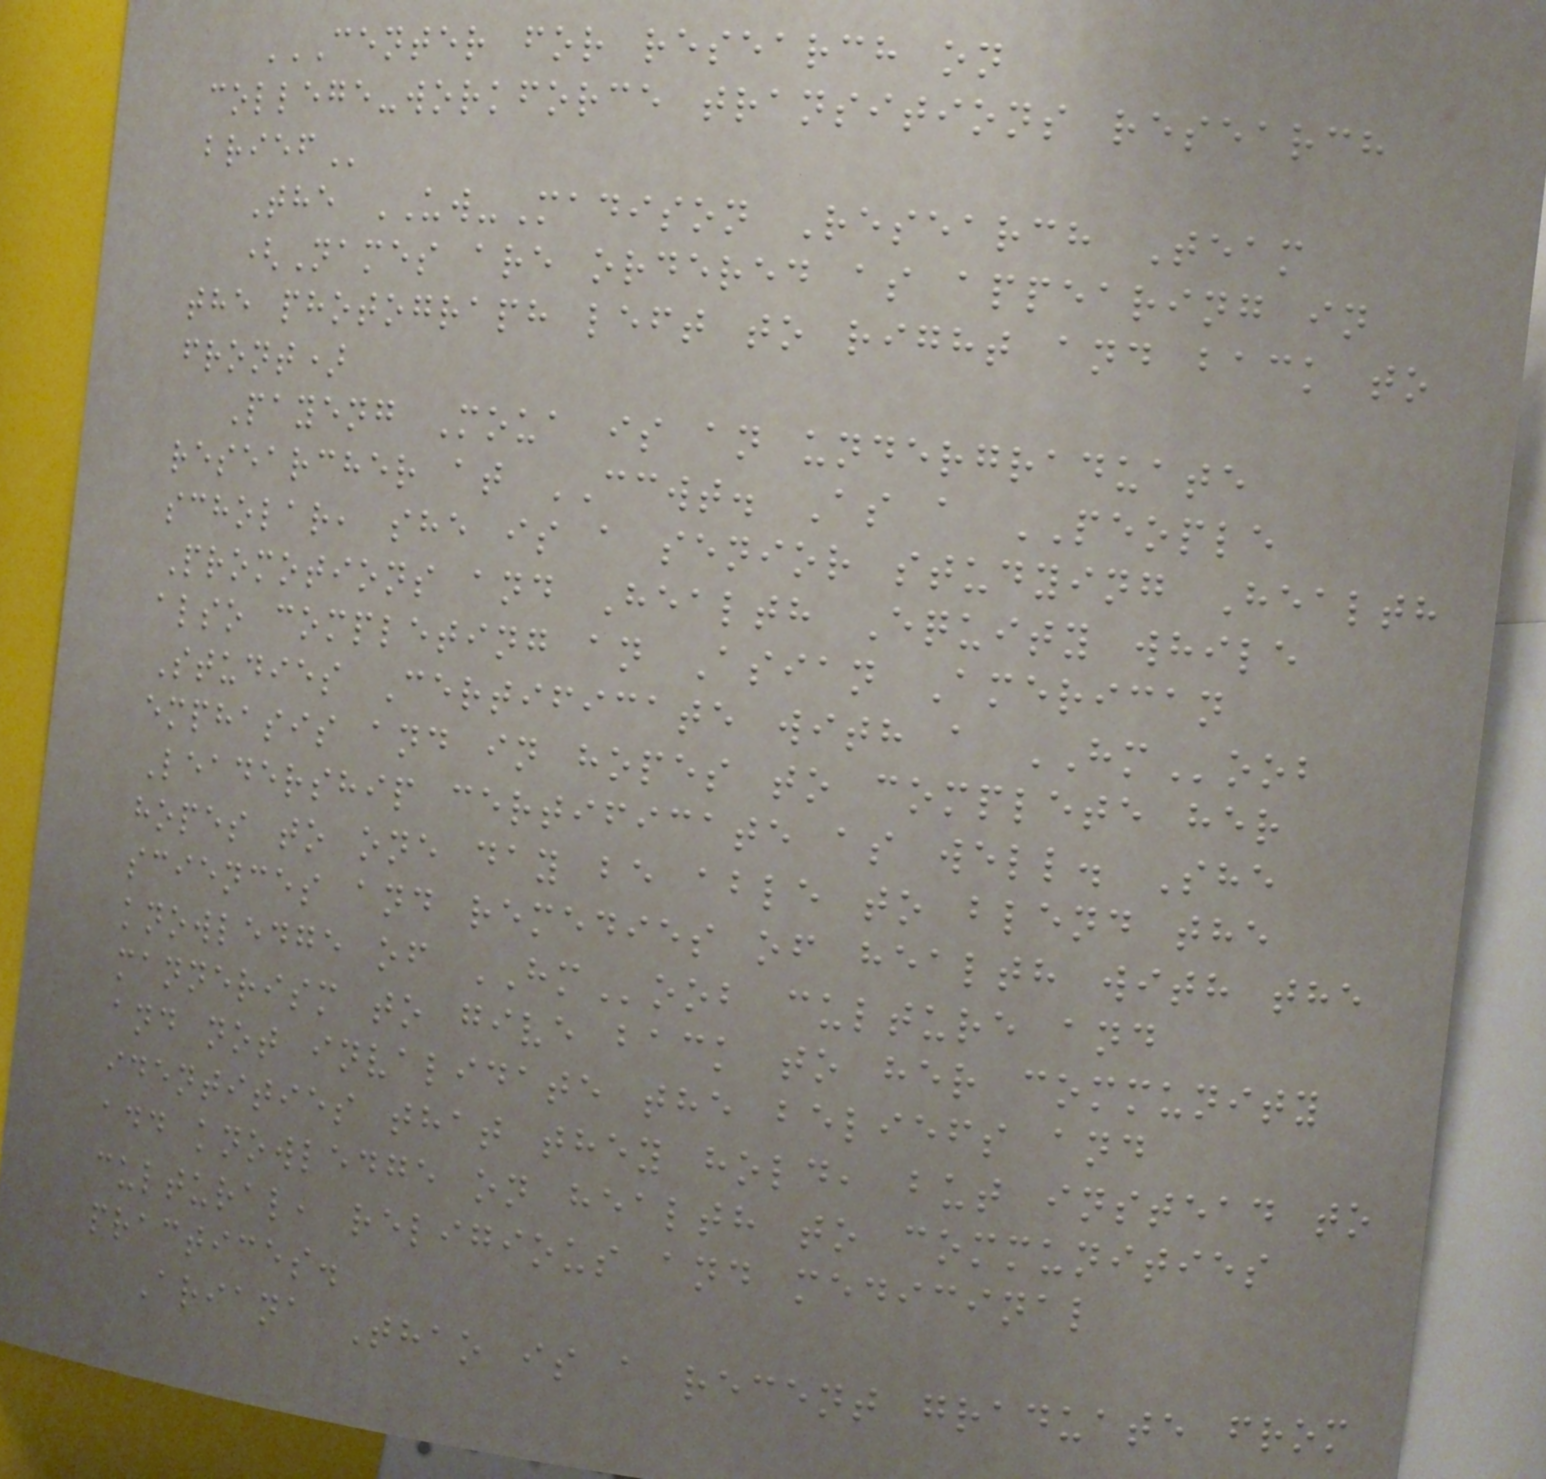CENTER FOR RESEARCH ON
COLLEGE-WORKFORCE TRANSITIONS RESEARCH
BRIEF
The UW-Madison Research Team
(Names are ordered as appearing in
the photograph left to right and back to
front)
Payeng Moua is an undergraduate
researcher at CCWT. As a PEOPLE
scholar, she is a senior studying Health
Promotions and Health Equity while
also completing an Asian American
Studies Certificate with a HMoob
emphasis and in hopes to complete her
Leadership certificate as well. She
hopes to one day be able to blend the
sciences and remedies of health with the
knowledge of HMoob culture and
mannerism to give back to her community
and not invalidate the beliefs and
identities that they hold, but instead to
add knowledge on health to communities
cultural, religious and medicinal
practices.
Ariana Thao is a recent graduate from
